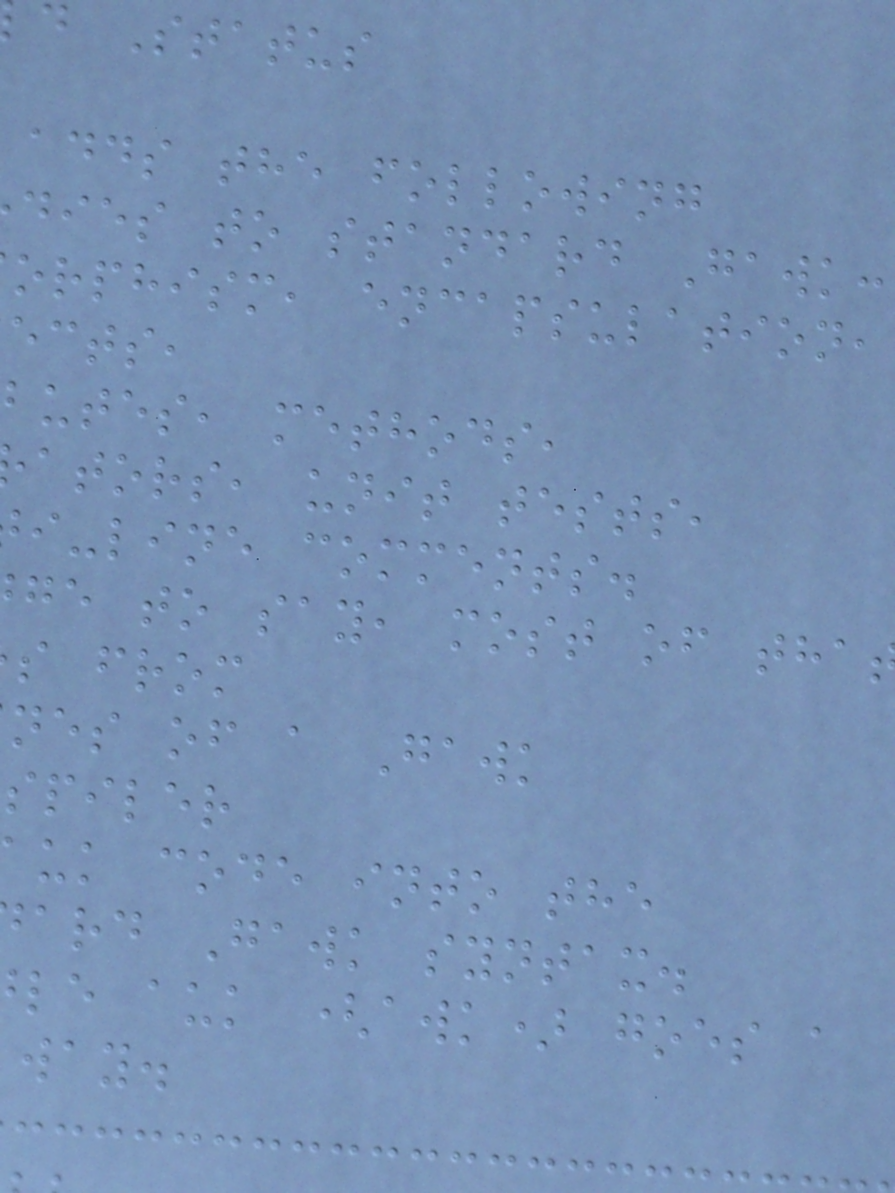d Status
adds the following
dies to standard Gawk:
orphism, encapsulation,
ects,
butes, methods,
ators, unit tests,
i-line comments.
ge to say, most of tha
s from
nes of a Gawk
spiler
uk code into the
ard Gawk syntax.
le auk (awk) goes a
way.
